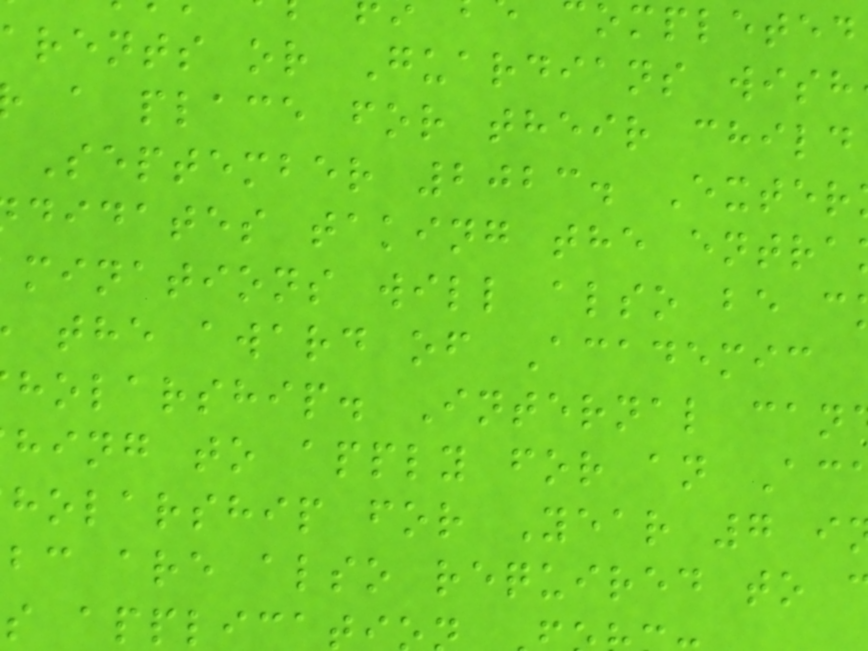arents or Guardians wish
a place for their child
September 2023. Exter
didates taking the entra
minations will also be c
the award of Academic
holarship. Internal can
hing to apply for an Ac
holarship for Year 7 i
bc are also required to
s applica
